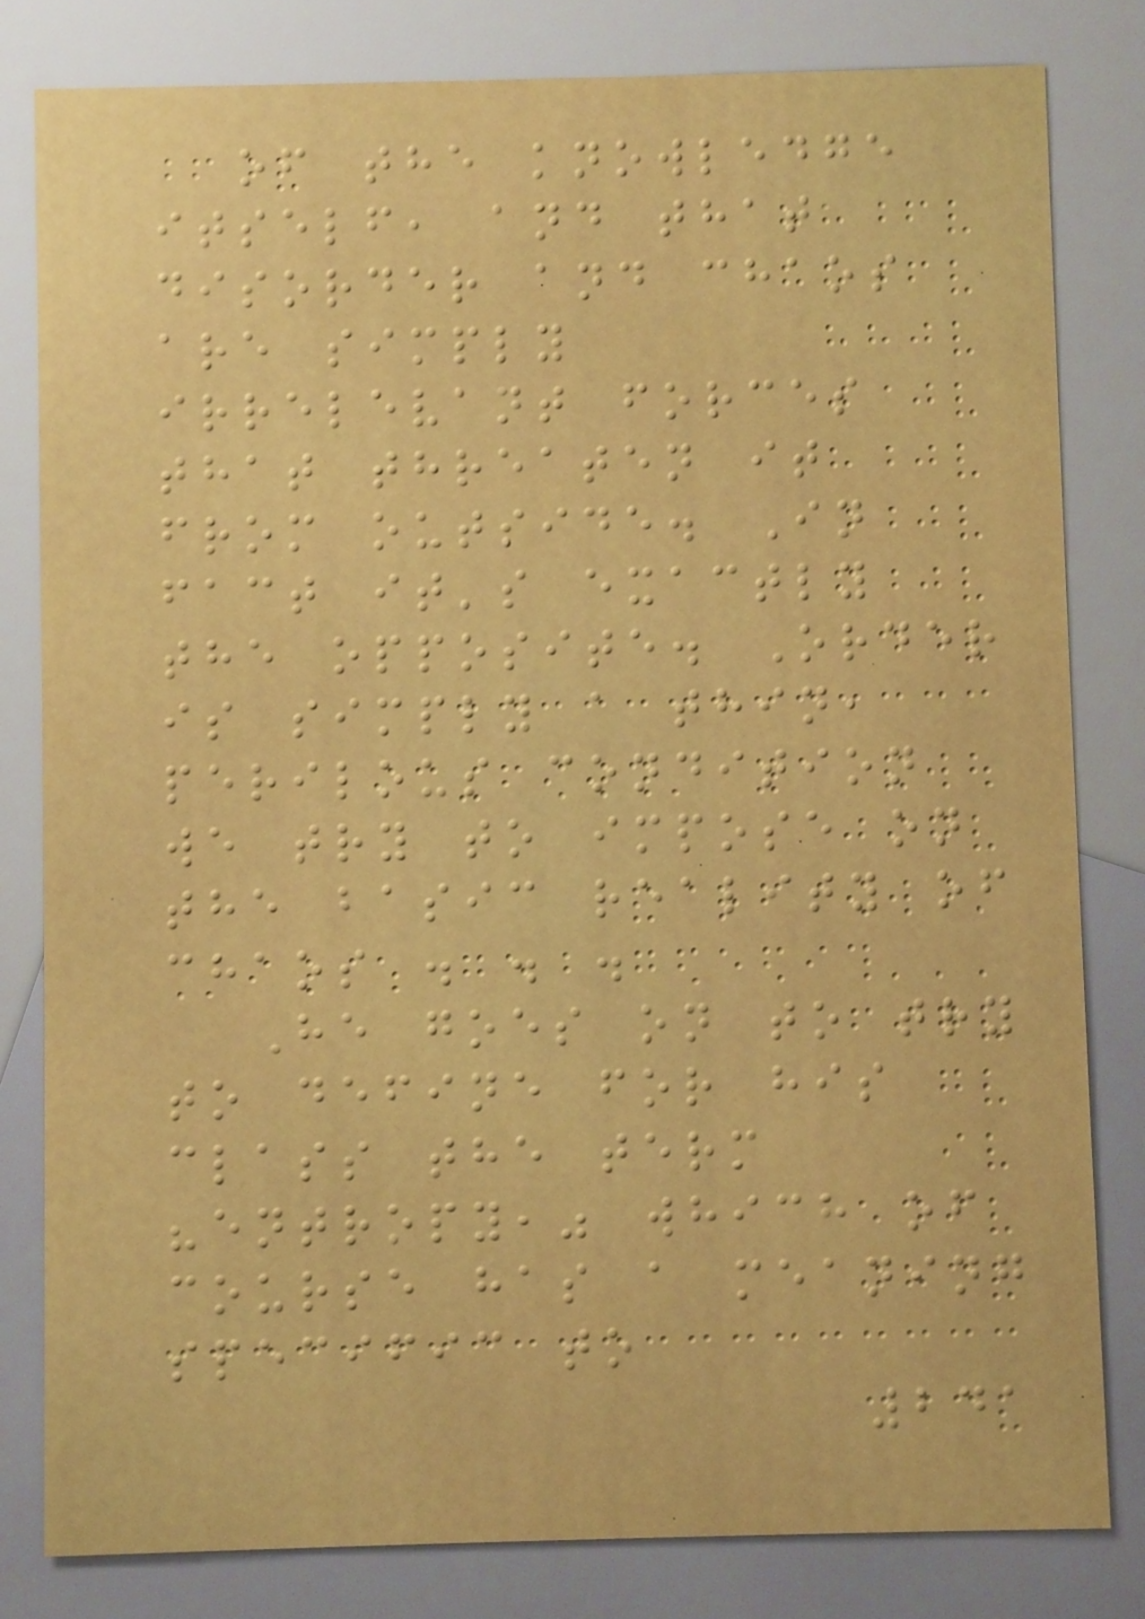of the knowledge
itself, and that
disorder and chaos
are simply
irrelevant forces
that threaten it
from outside. In
fact it's exactly
the opposite. Order
is simply a thin,
perilous condition
we try to impose on
the basic reality of
chaos . . .
He goes on to try
to define for his
class the term
"entropy," which of
course has a meaning
specific to
241
